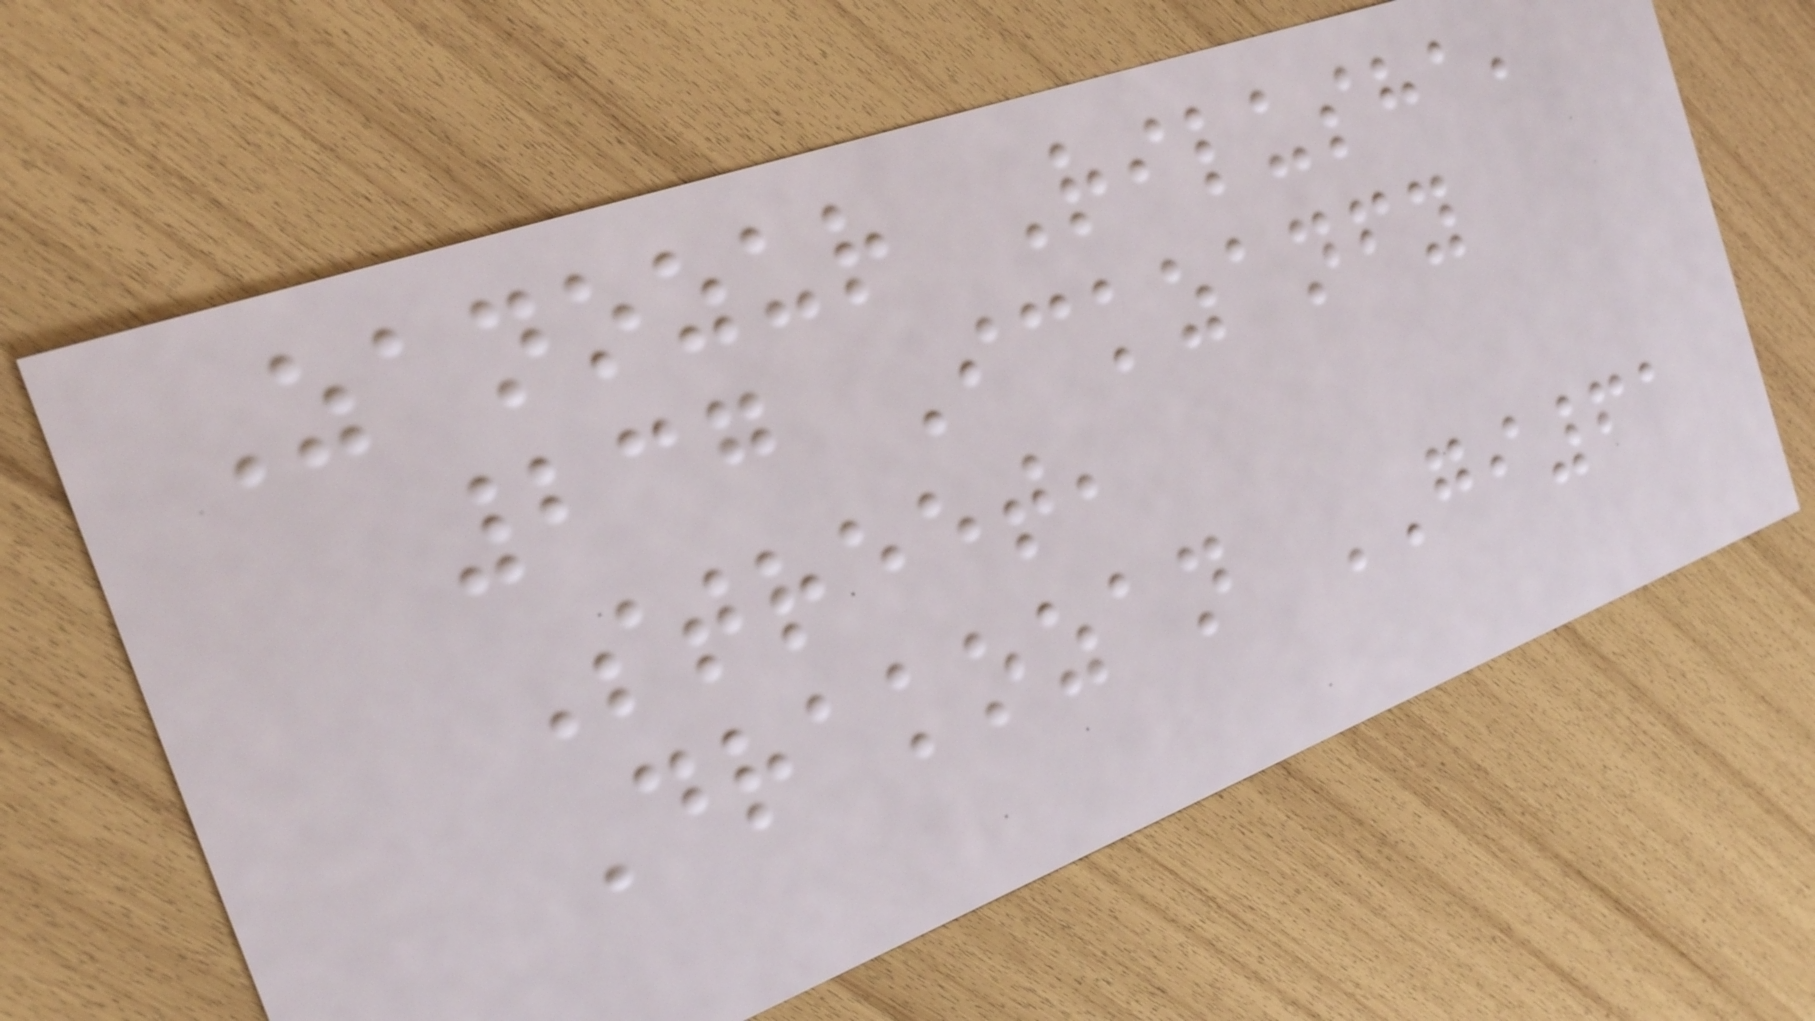Zanozur Rilusha,
237 Ickzanfy
Street,
Drakozan GI61
